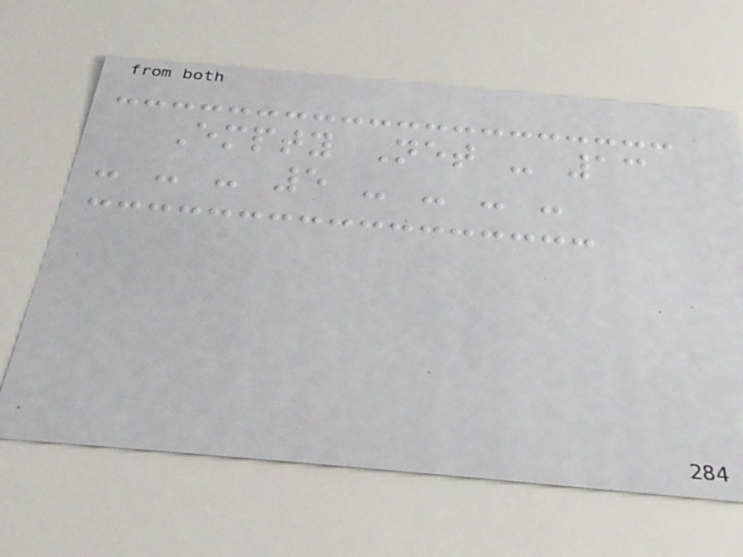Empty Net - 13
- - - 5 - - - -
